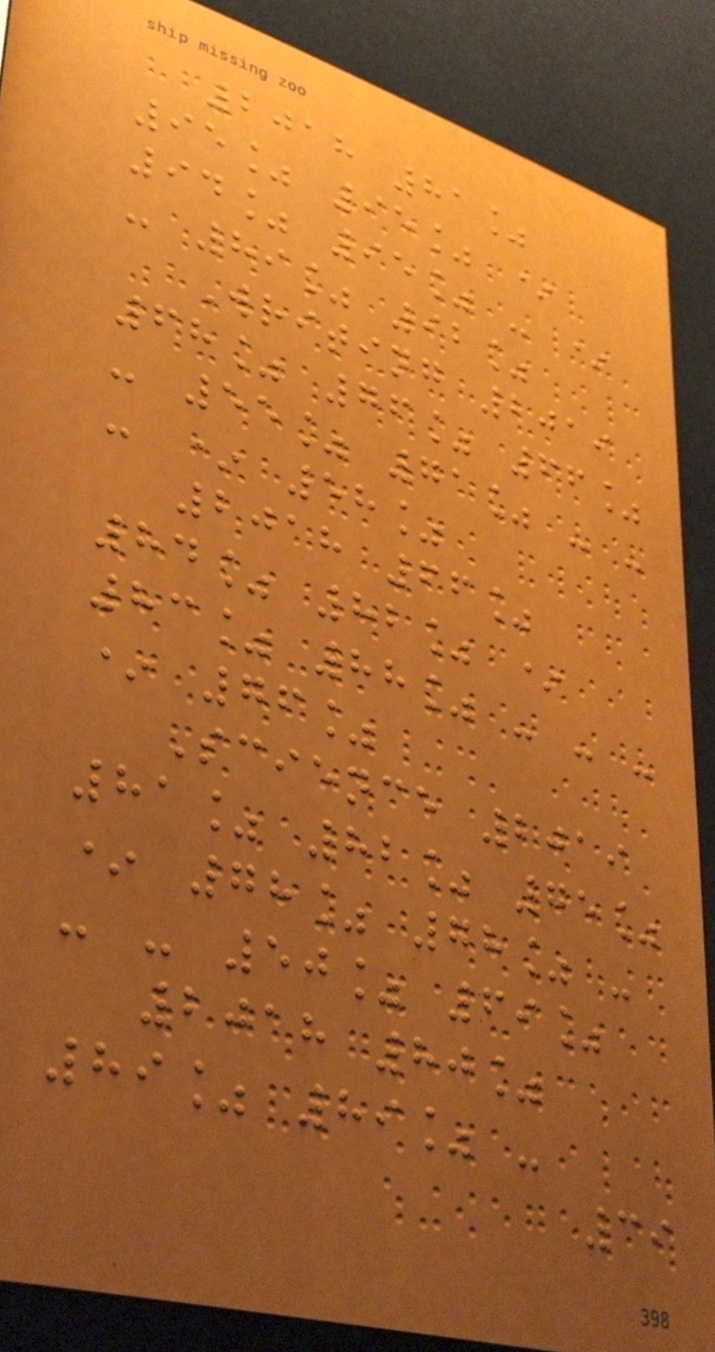2018 81%
95% 95% *
94% 95% - *
- 89% 92%
Writing 2019
68% 76% 66%
- 55% 71% - -
- * 58%
2018 66%
84% 82% *
83% 88% - - -
* 76%
Science 2019
81% 82% 75%
* 78% 78% -
- - 50% 69%
2018 80%
89% 89% -
39
